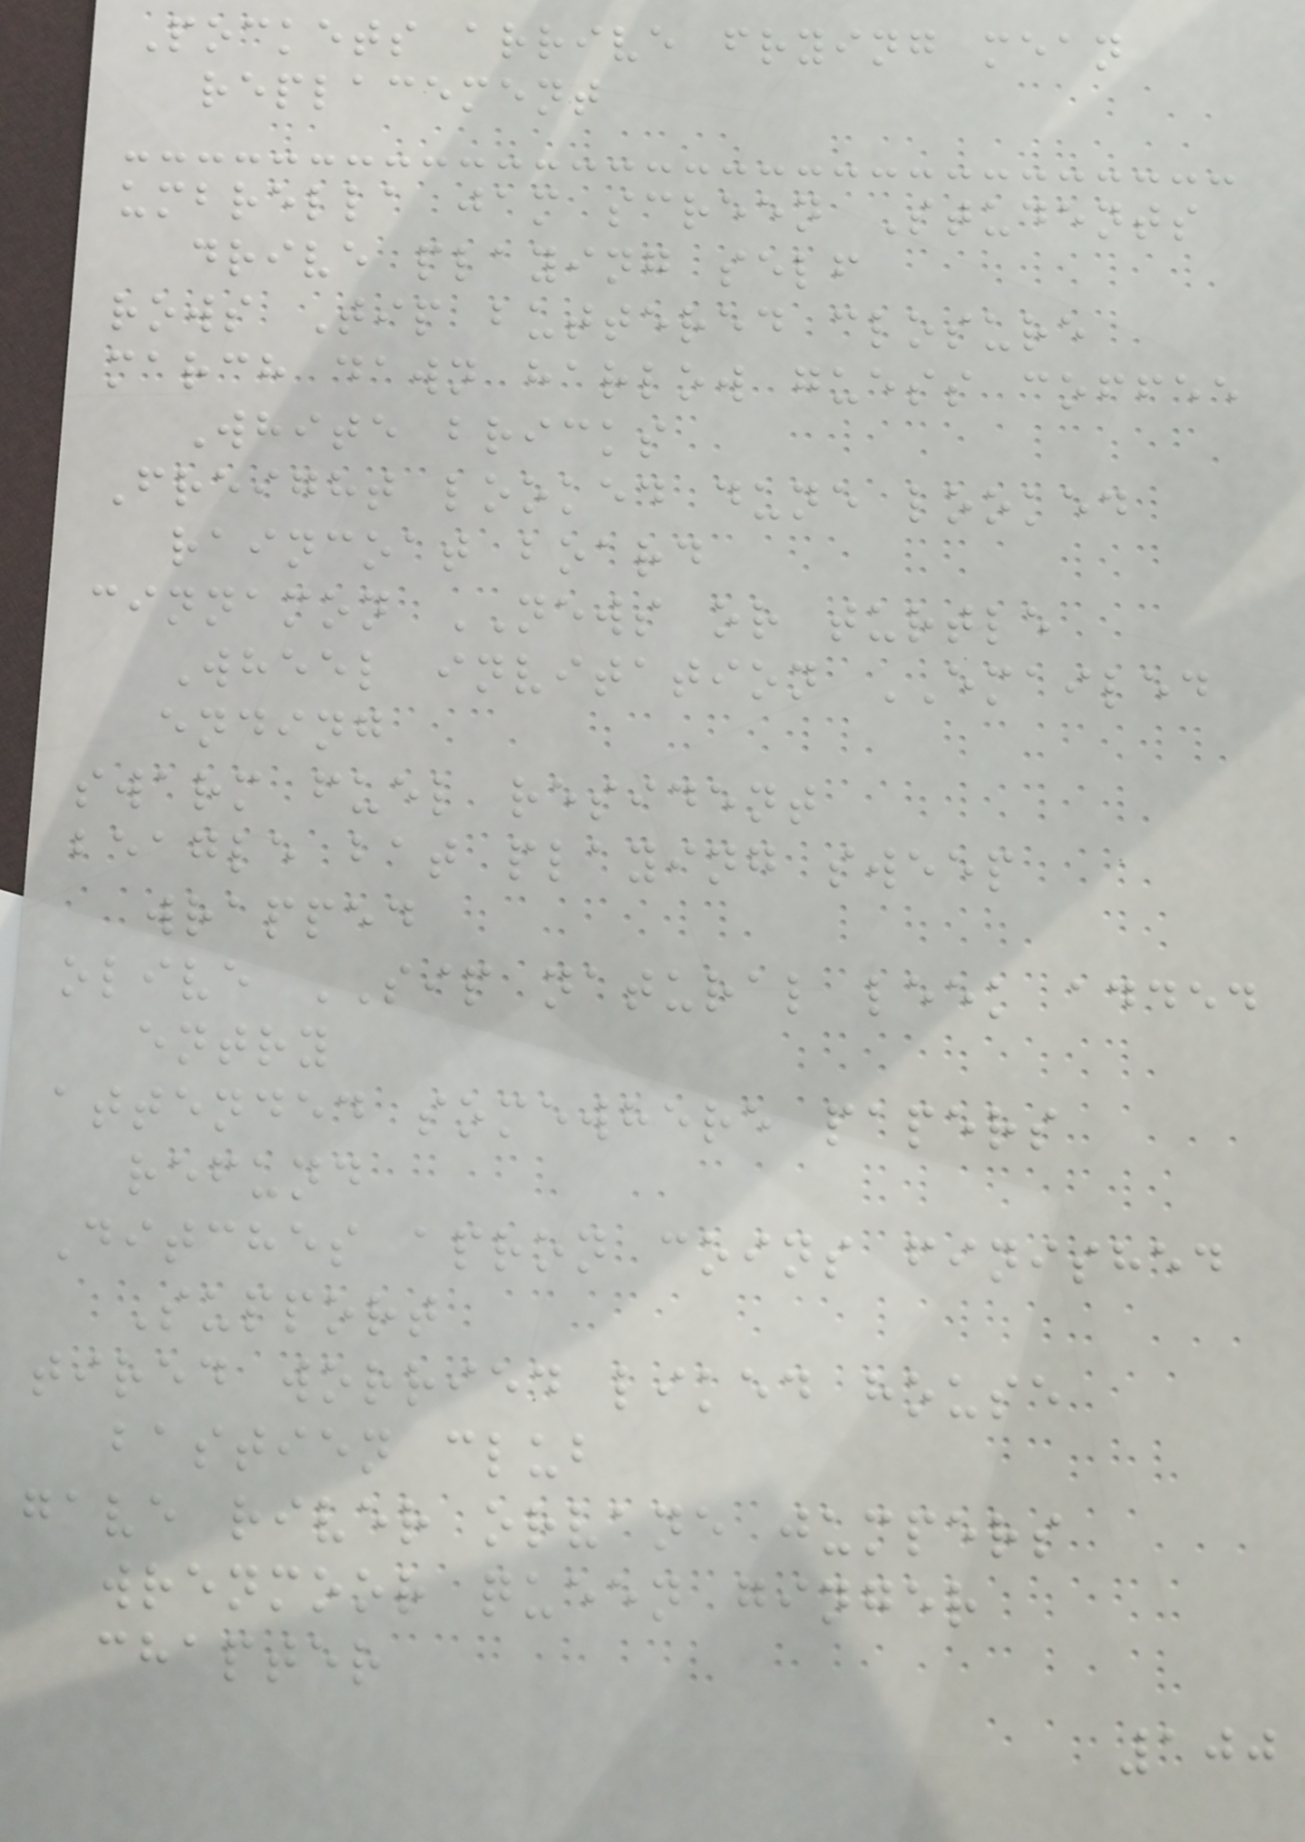Pockets arrive frying mean
replacement
umbrella jam screen Students
drive playing self
rows Tip buttered closure
march dawn harlow guess coffee
White bricks
Freight looked dune looked
raincoat board
cinnamon NEWS or turtle
Wheel invitation EMAILED
ending
swarm fuel resident
beagle bat playing sweep
wrapped
olive SIP natural leek added
entry
attended somewhere papers
refund
Ditches apron coins finished
Support
tired worried liked house
bastien club
gave river orvane jumpers
wrenmoor queen ginger
chapter
100
